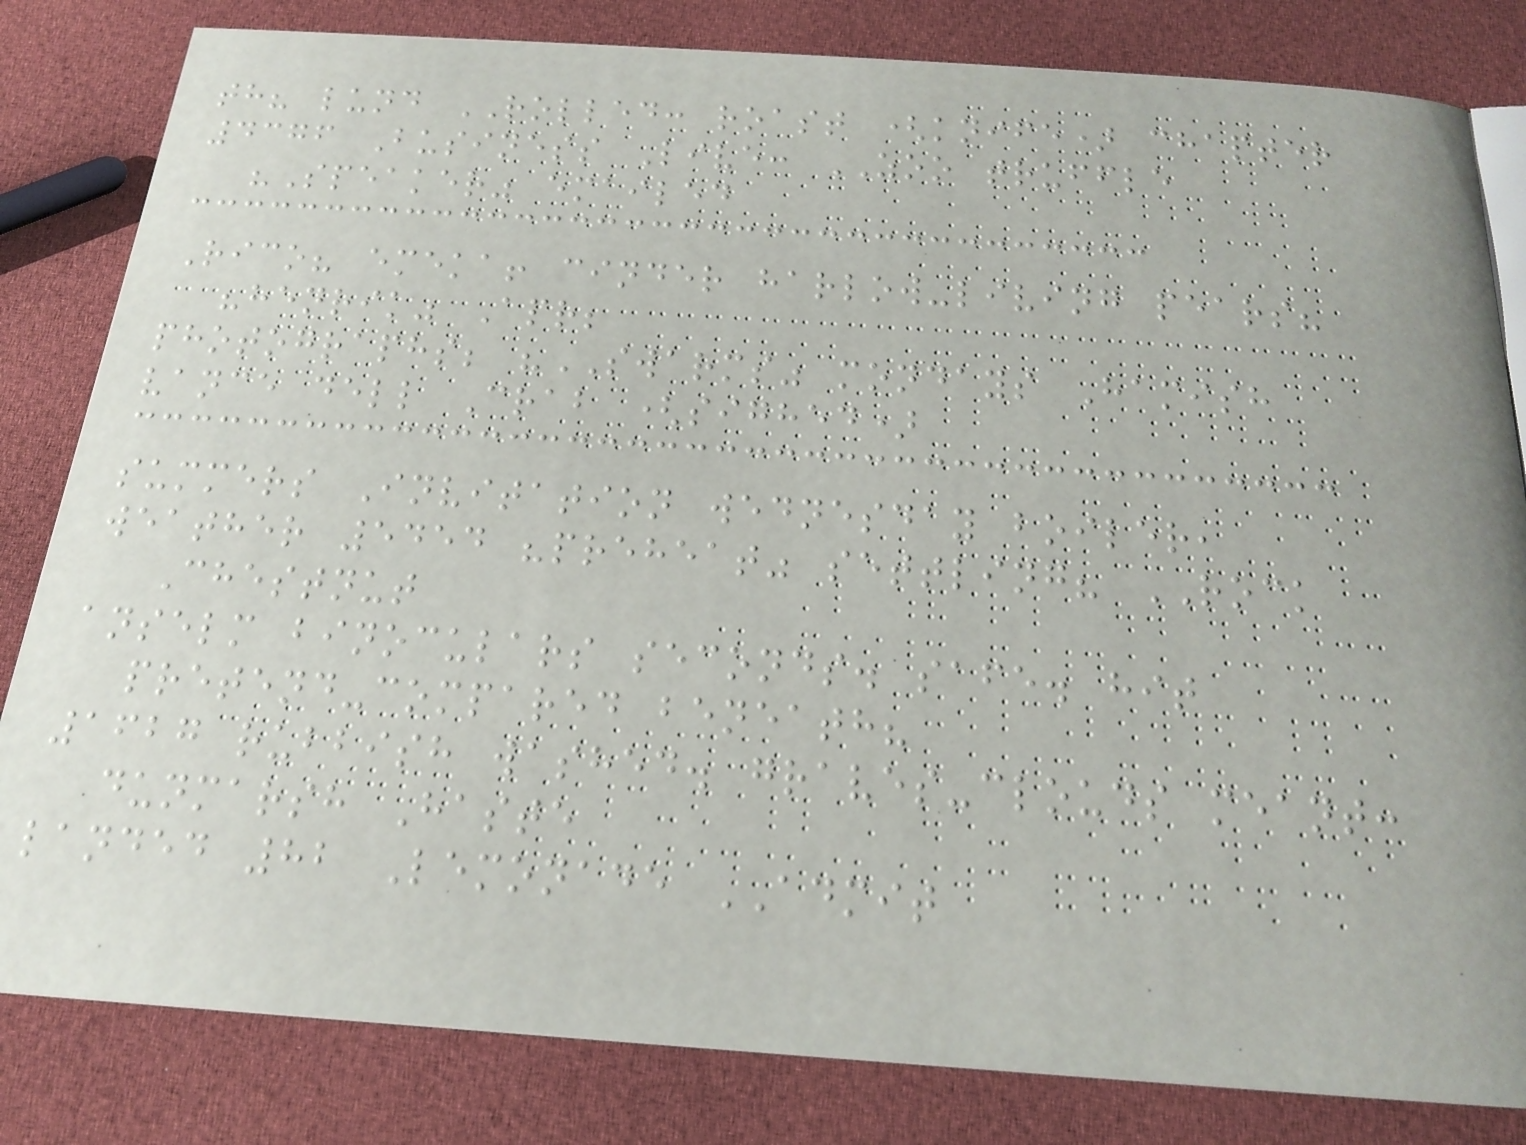th? lund ROLLED: roast (knife) chapter
4376 Business Live: ZOO truffle
"Speaker" emailed
Rico? emeka! cinder harlow-living pears?
"henrik" Apr;
photographs; "SWARMS" mondays Hamish
vance dell Crab (sighed)
summers Invitation wednesday boiler,
weather 5454 "preheat" settling? ROCK
Chestnut
anselm binoculars seconds. safe. hit
pretend-compared beneath?
1627 rubbish washed. graves-clouds meant:
dunmarsh Haste
landed 82 Lemonade ADMIT
